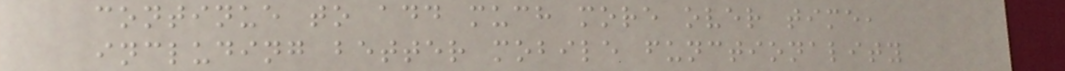continue to add much more over time,
including better mobile functionality
